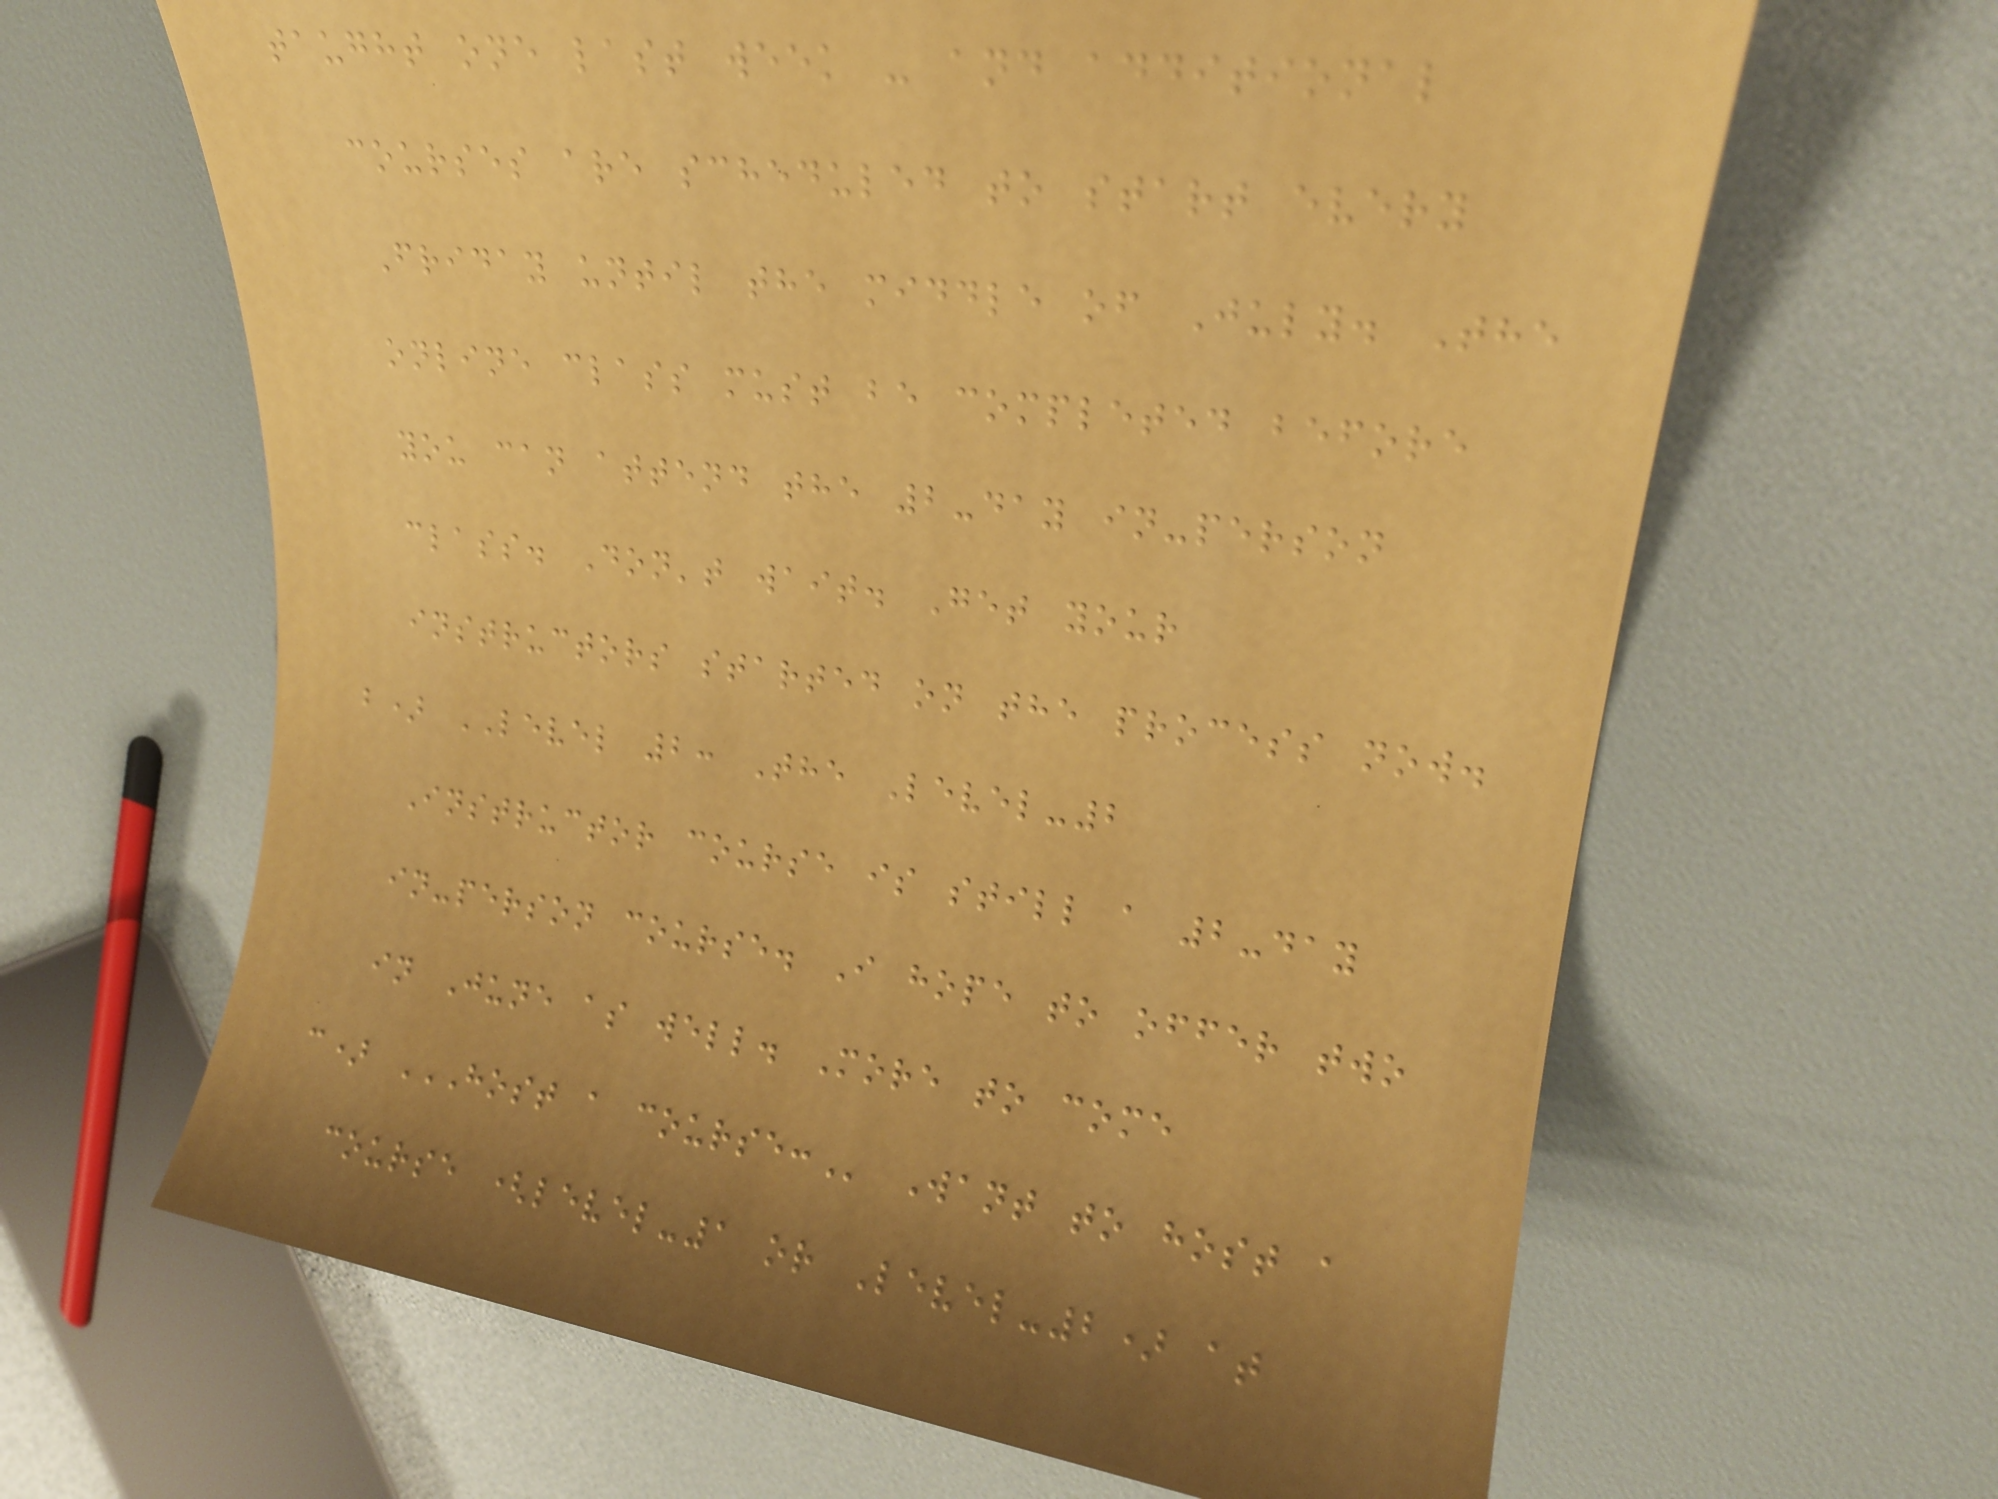taught one last week - and additional
courses are scheduled to start every
Friday until the middle of July. The
online class must be completed before
you can attend the 2-day in-person
class. Don't wait. Get your
instructors started on the process now.
b) LEVEL 2: The Level-2
Instructor course is still a 2-day
in-person course. I hope to offer two
in June as well. More to come
c) HOST A COURSE: Want to host a
course (level-1 or Level-2) at
